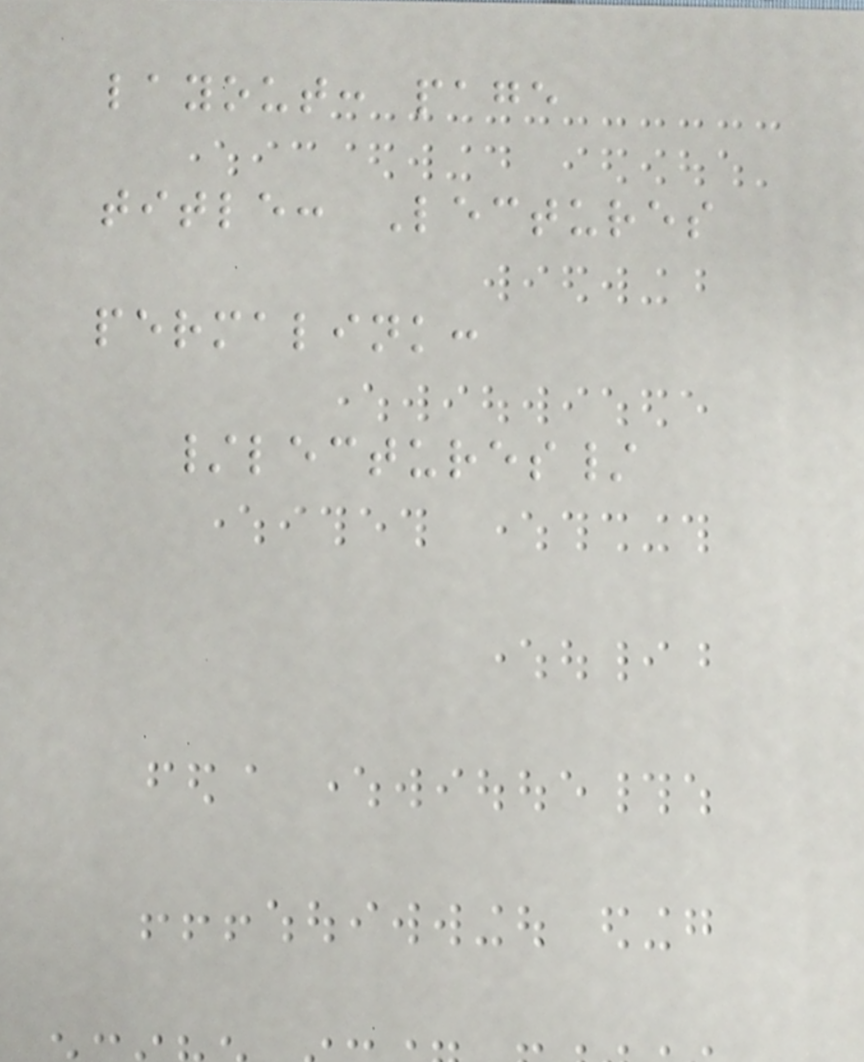layout: page
title: Lectures
permalink:
/lectures/
